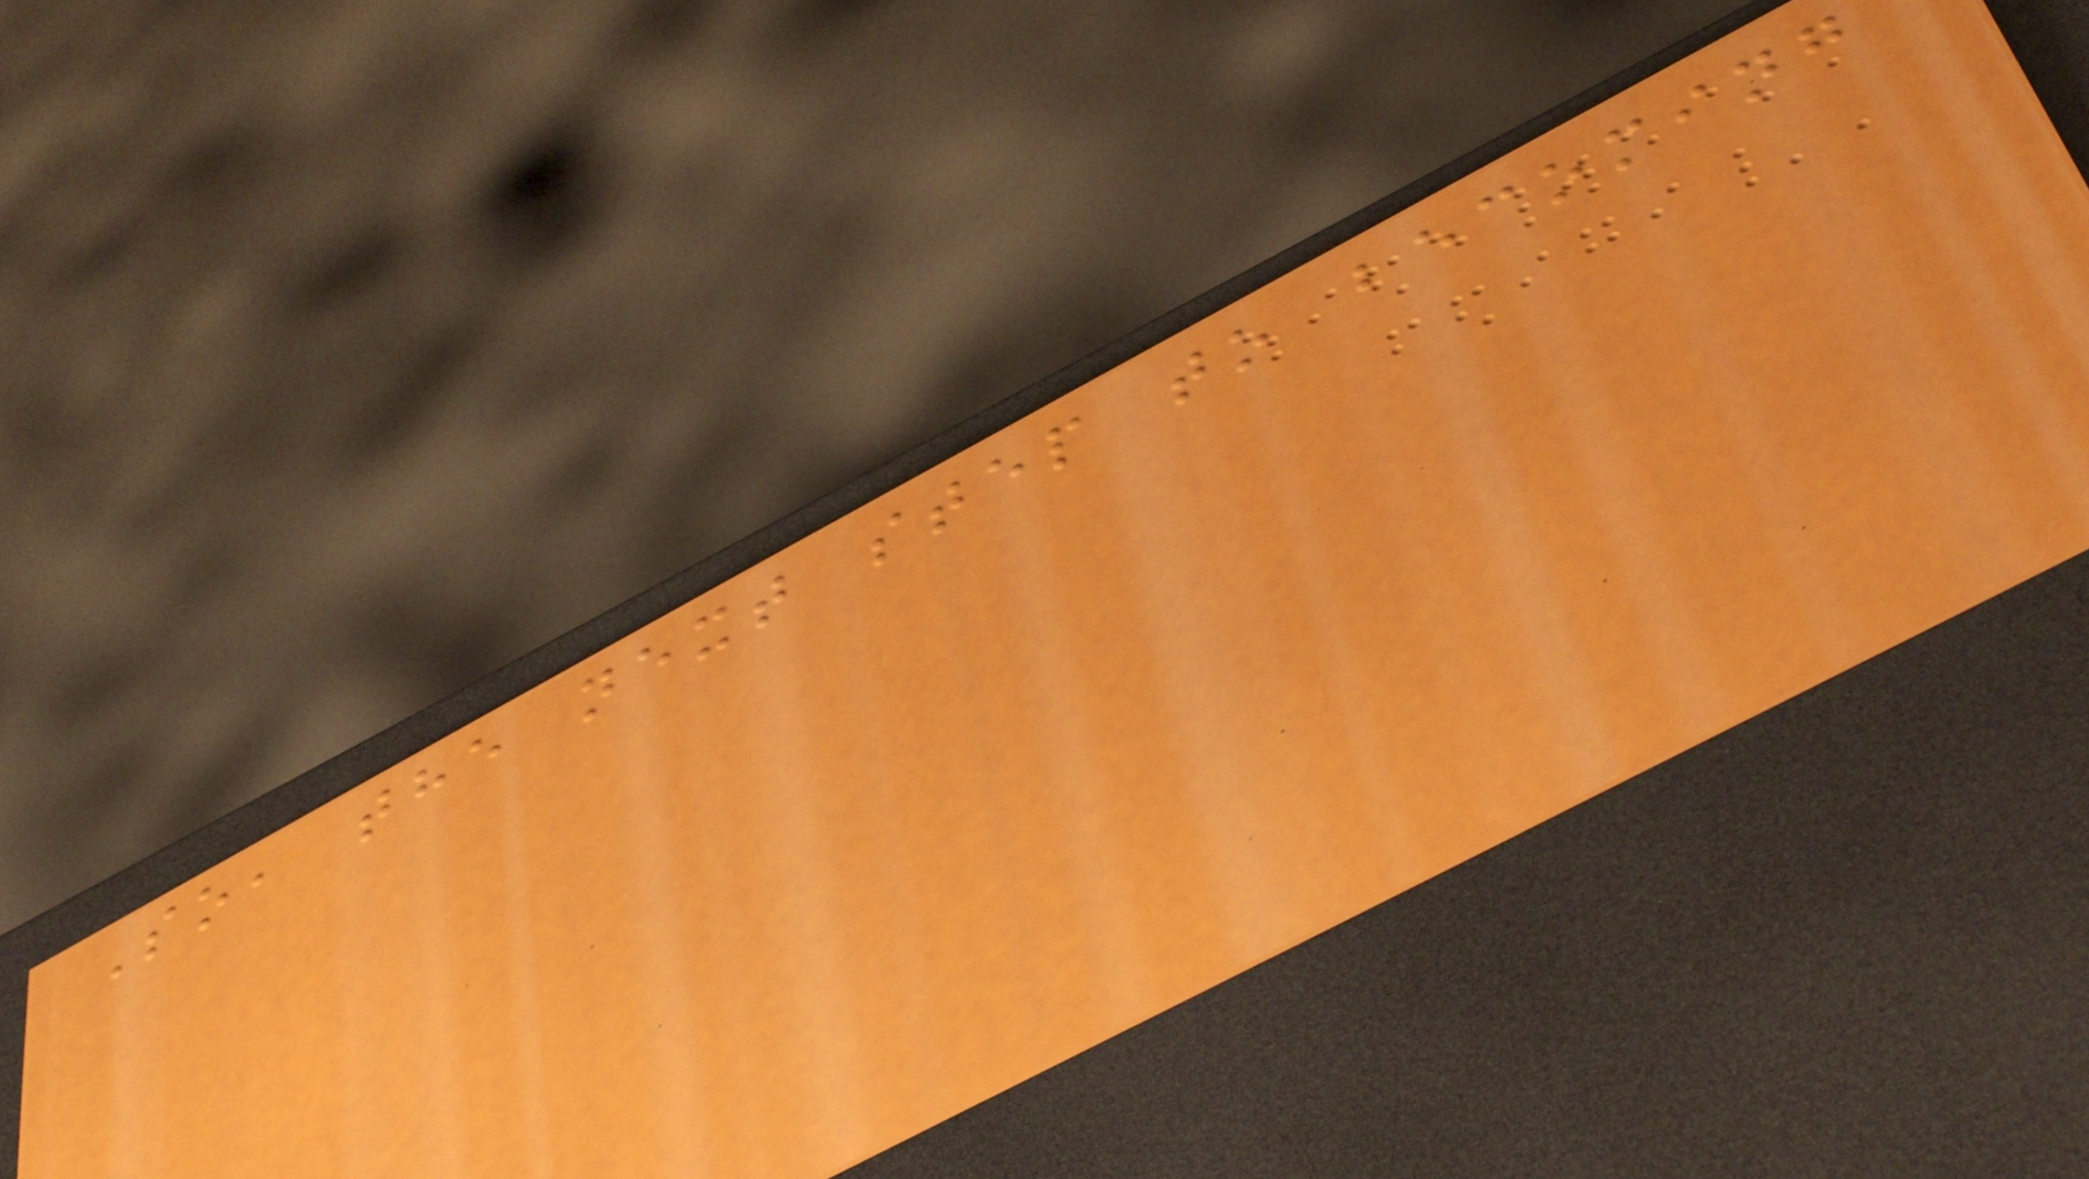So, the next step to becoming
